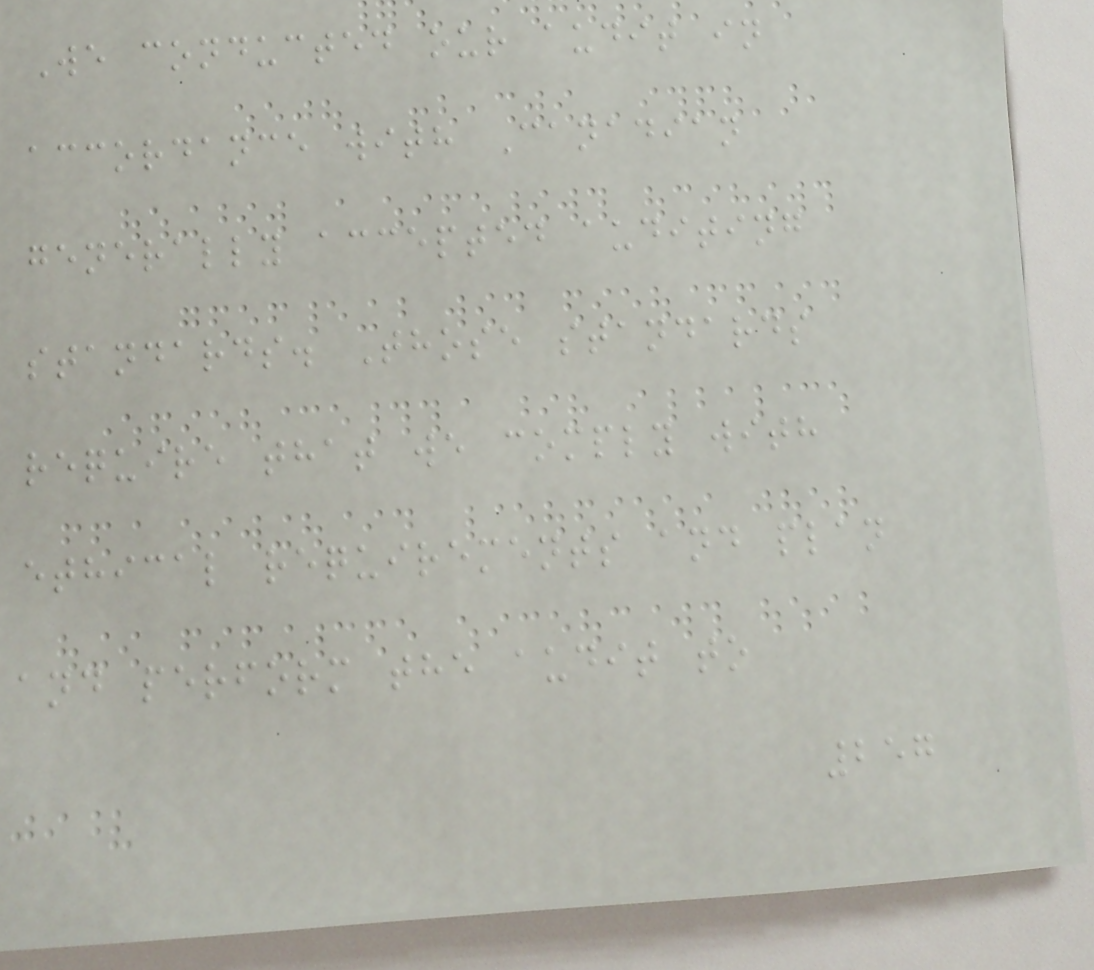We conducted our audit in
accordance with Canadian
generally accepted auditing
standards. Those standards
require that we comply with
ethical requirements and plan
and perform the audit to
257
